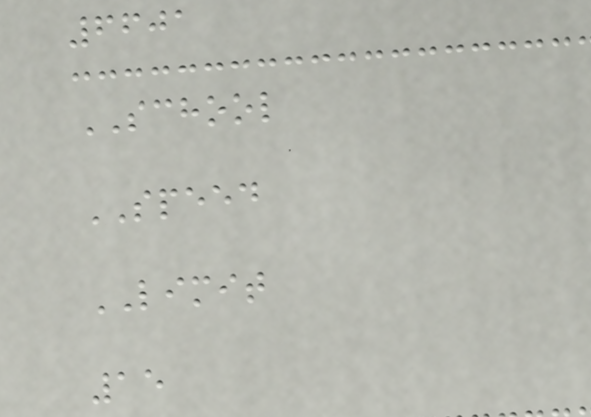6601
SCHOOL
SPEED
LIMIT
15
